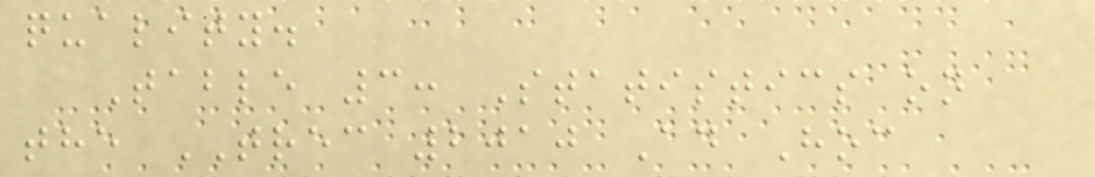quality.
Table 3: Statistics on
the TREC 2010 Ad Hoc
